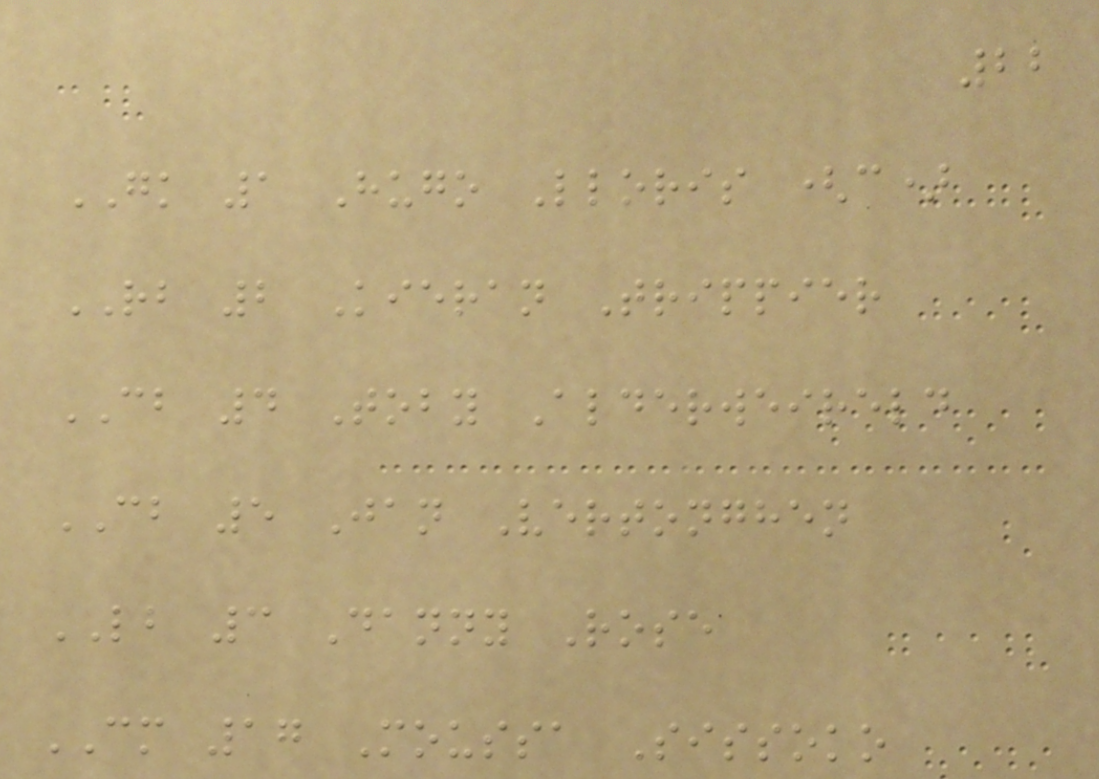22
GK 1 Hugo Lloris (c)
RB 2 Kieran Trippier
CB 4 Toby Alderweireld
CB 5 Jan Vertonghen
LB 3 Danny Rose
CM 17 Moussa Sissoko
